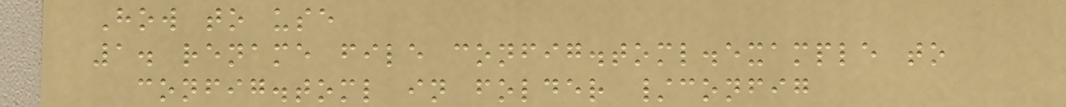How to use
1. rename file config.toml.example to
config.toml in folder /config
